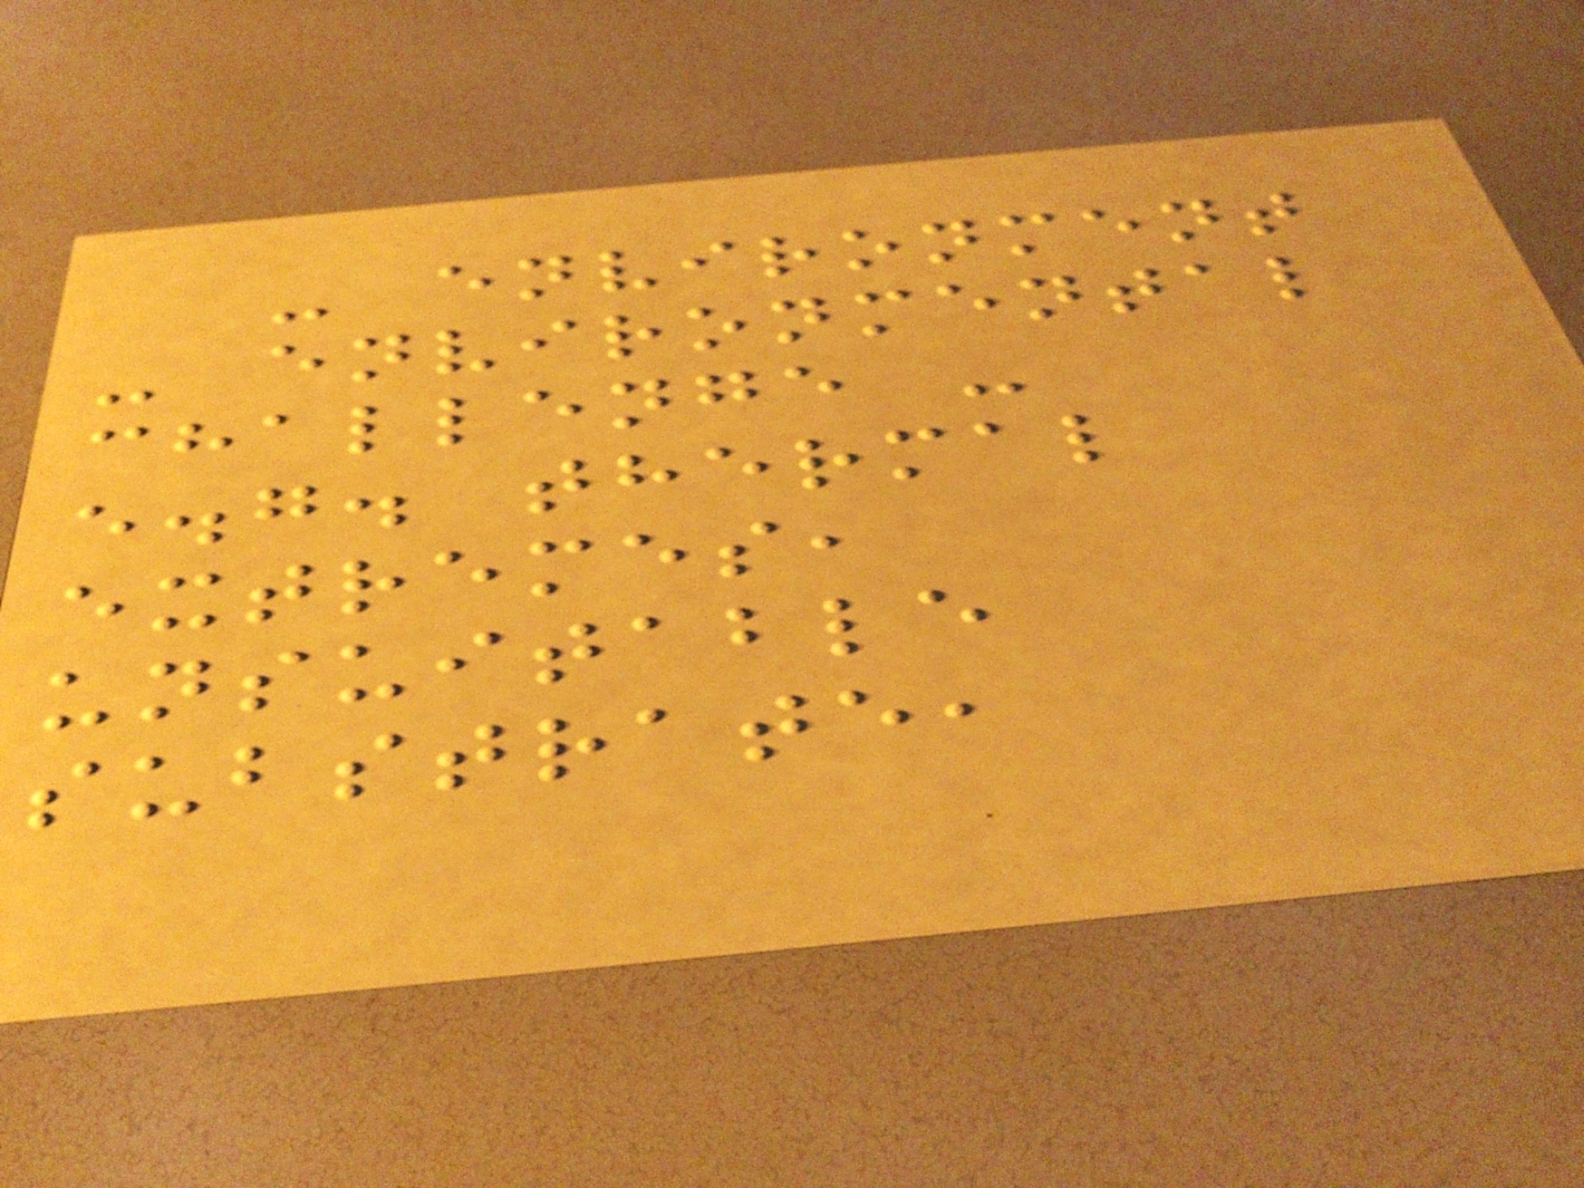- environment
- environmental
challenge -
e.g. thermal
extremes,
unsuitable
substrate,
